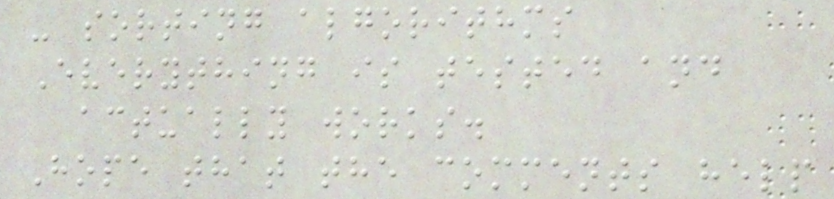- sorting algorithms
Everything is tested and
actually works.
Hope that the comments help
